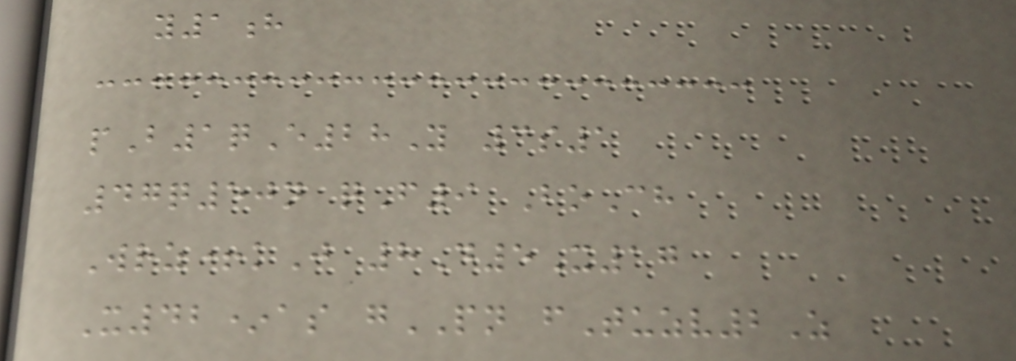y1h
pB1qE28Y 3s1
47q50n qF9 BoCh
Wrz+kJ 8D5X17
X42*as gPN fTuzv2Z
